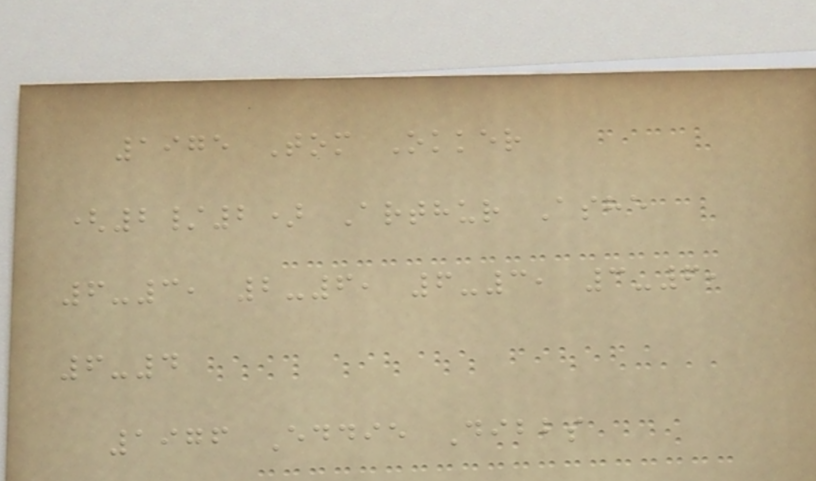1975 Tom Okker
(2/2) Arthur Ashe
6-3, 2-6, 6-3, 3-6,
6-4
1976 Eddie Dibbs
